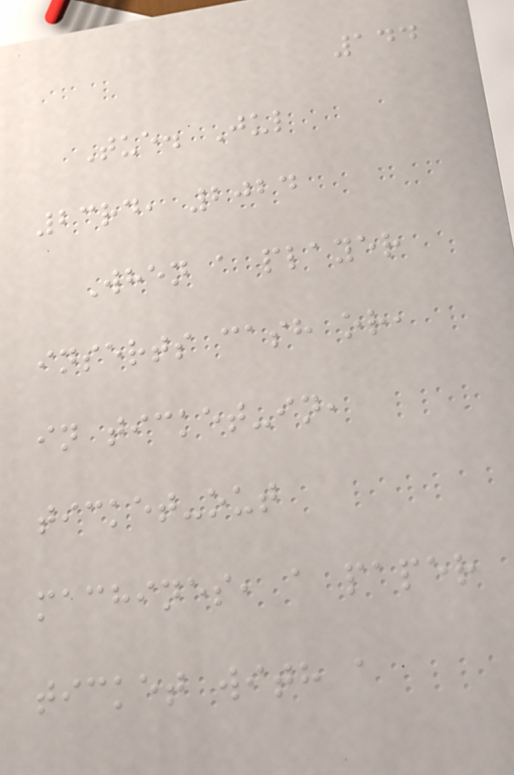144
Tue. Jul
23rd, 2024
When a player
inserts cash or,
in ticket-in,
ticket-out
machines, a paper
ticket with a
